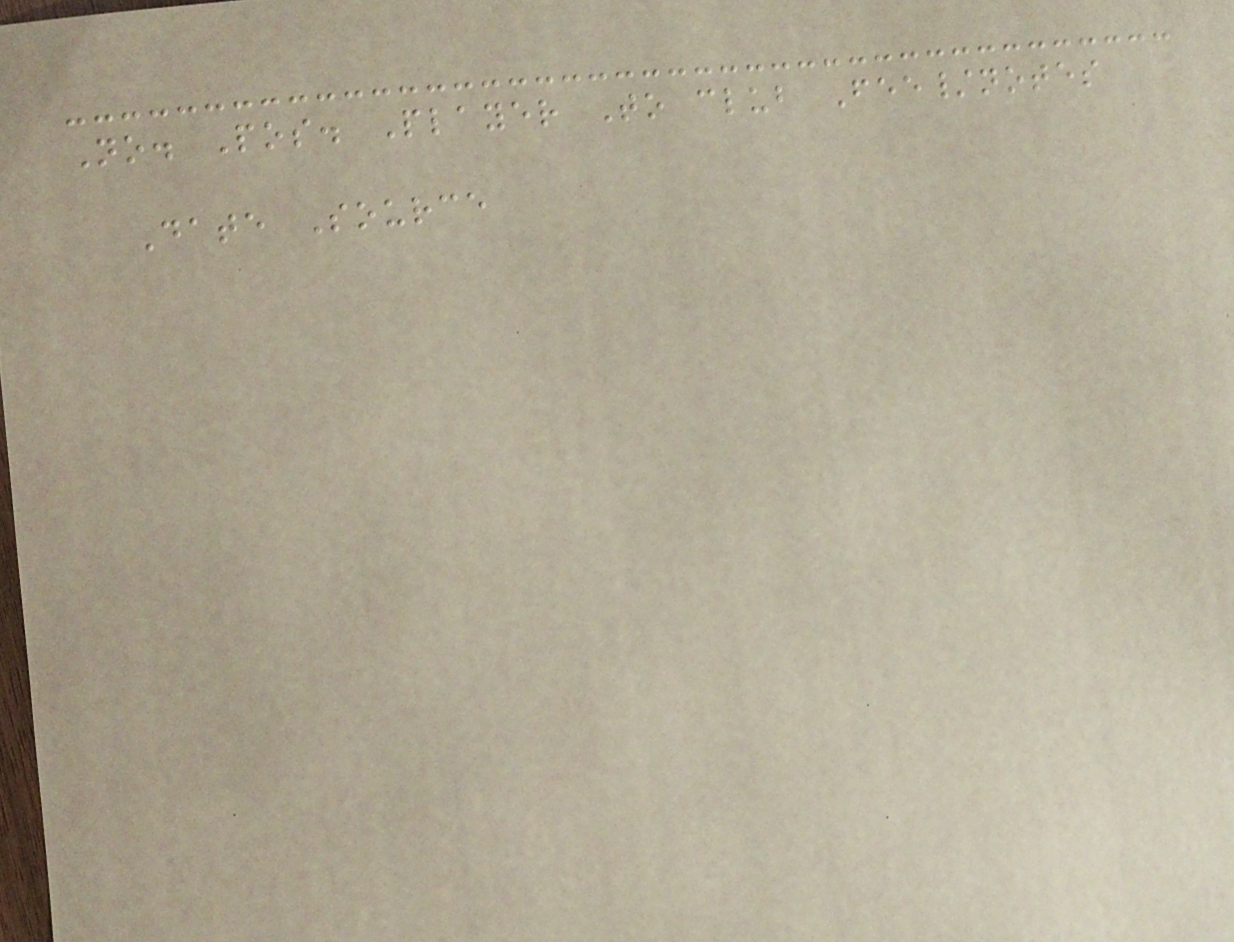No. Pos. Player To club Fee/notes
Date Source
